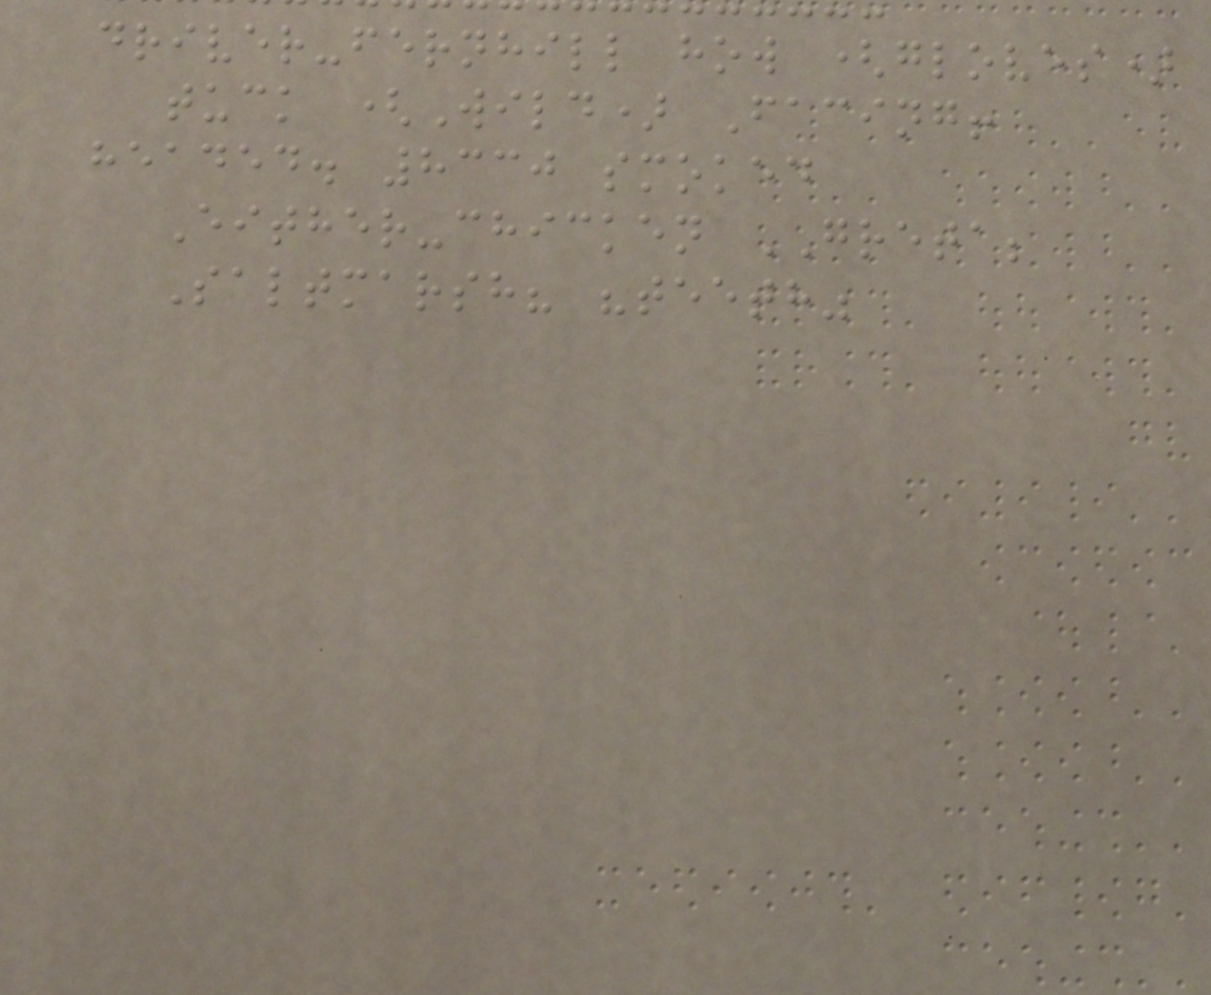driver-fernhill how (gloves)
tuck (Wild) Facing!
headed. 8330 smoked
Either-chicken GRETA;
Saltmarsh? "teeth"
